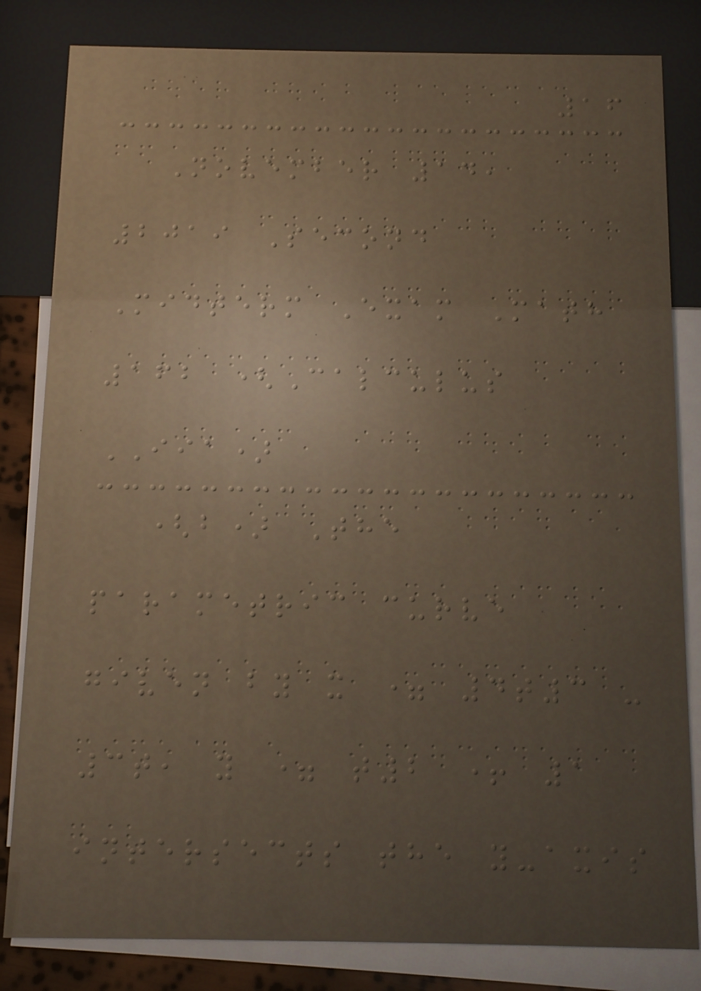16
November 14,
2019 Second
Midterm Exam Math
162 (Calculus
IIA)
(b) The
parametric curve
given by x = 4t3 -
3t, y = t2 + 1
intersects the y-axis
